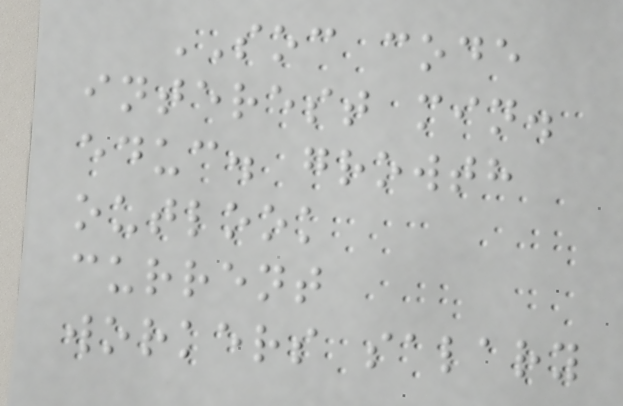SOC code
interest min.
educ. growth
outlook
current
workers salary
